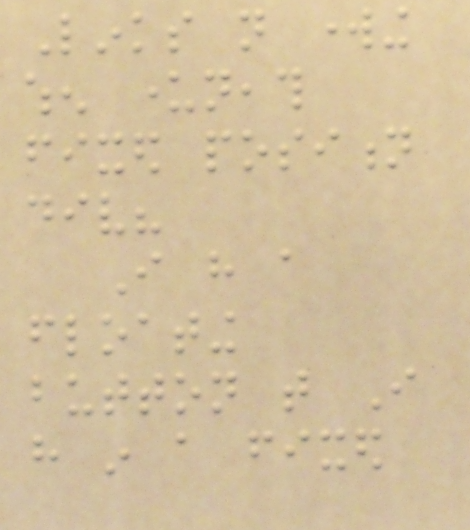Links not working
when underneath
fixed position
div?
I have a
floating
button that I
have in a fixed
